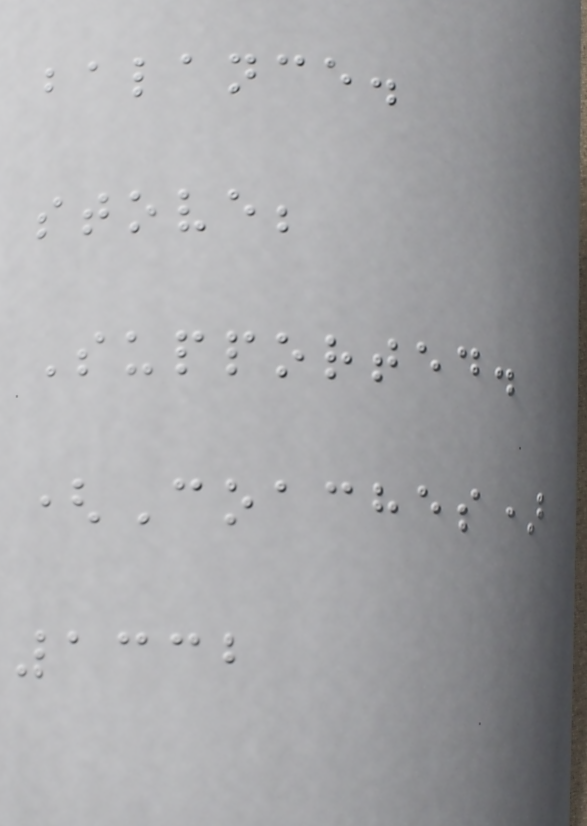balance.
stove;
Supported.
(Coaches)
1332
